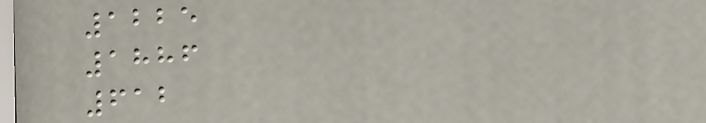1225
1886
612
